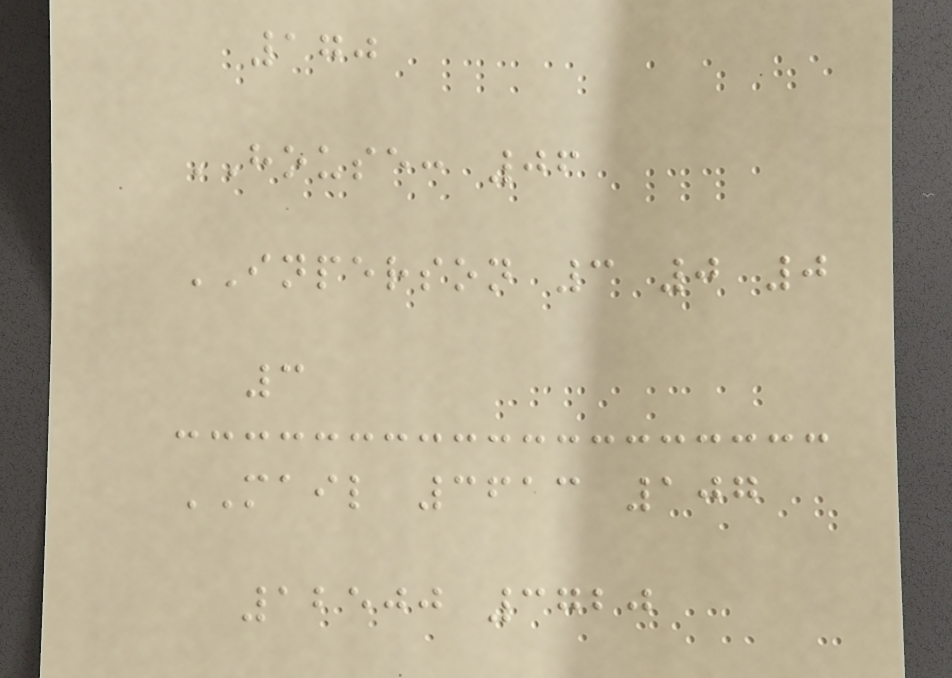170
HOUSE: 06
INPERSON 3 0 0
3
MAIL 3613 107
12500 3720
